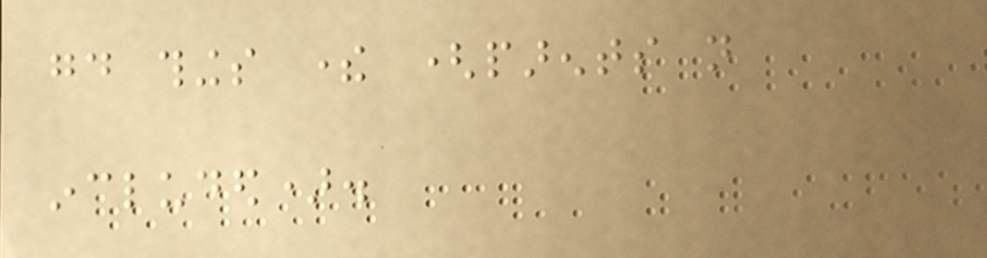good things there (parents not
included).
